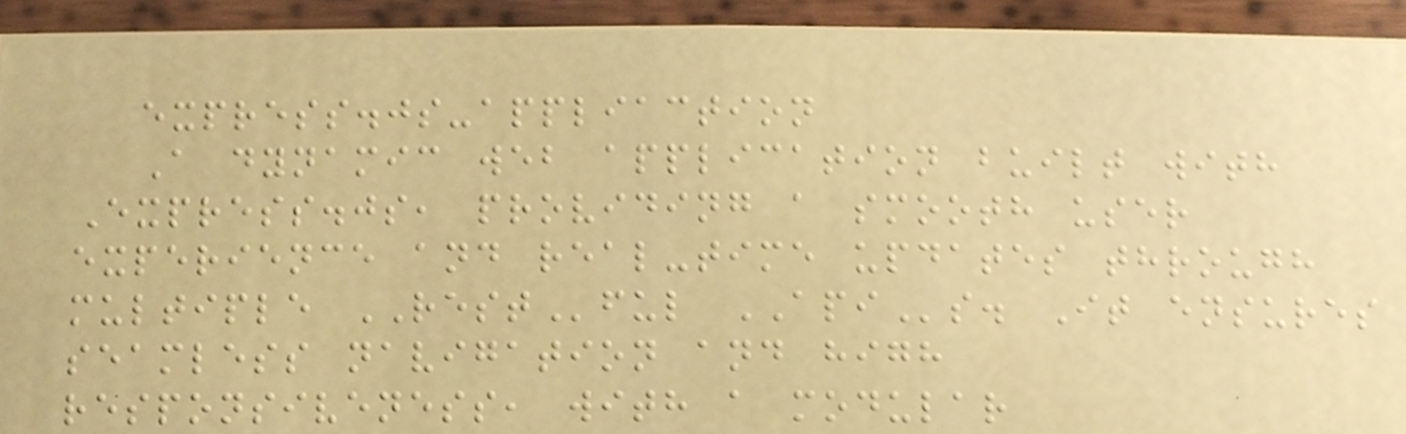express.js-appliaction
A dynamic web application built with
Express.js, providing a smooth user
experience and real-time updates through
multiple RESTful APIs. It ensures
seamless navigation and high
responsiveness, with a modular
